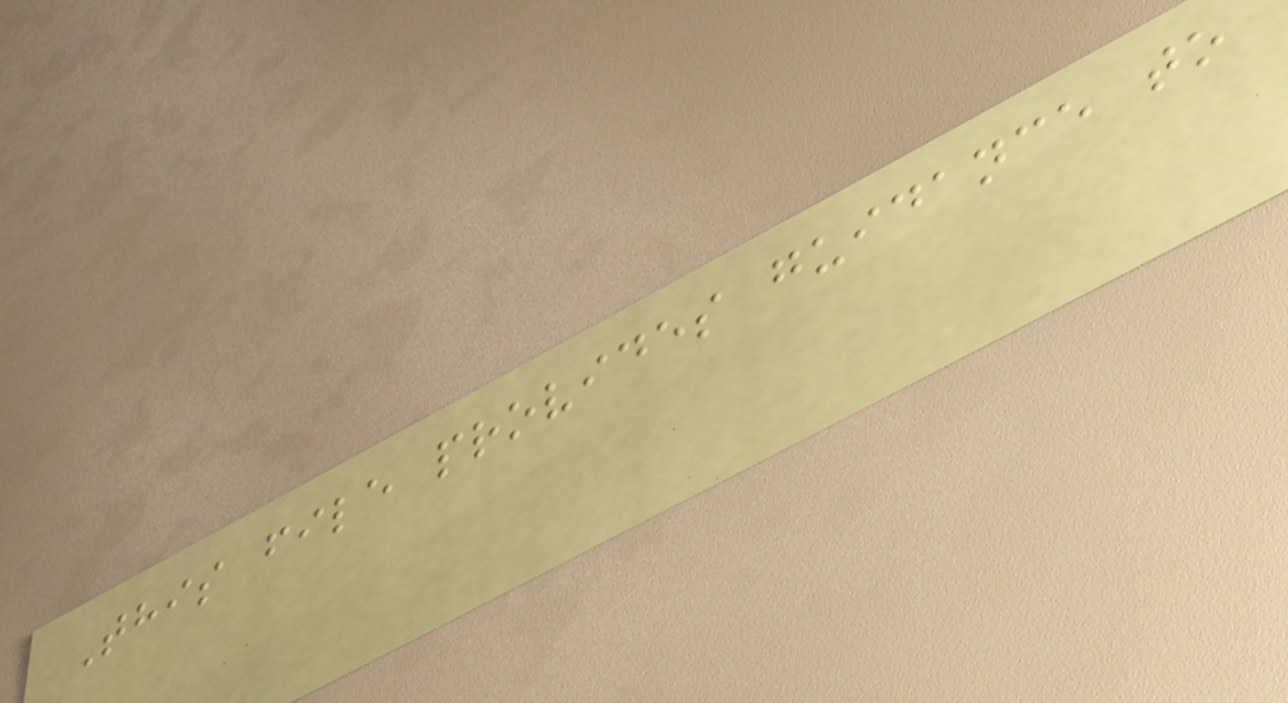This file provides guidance to
